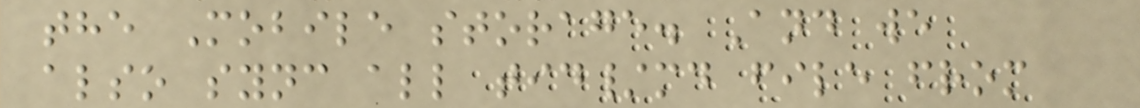the Mobile storage. And we
also sync all tid/md file from
